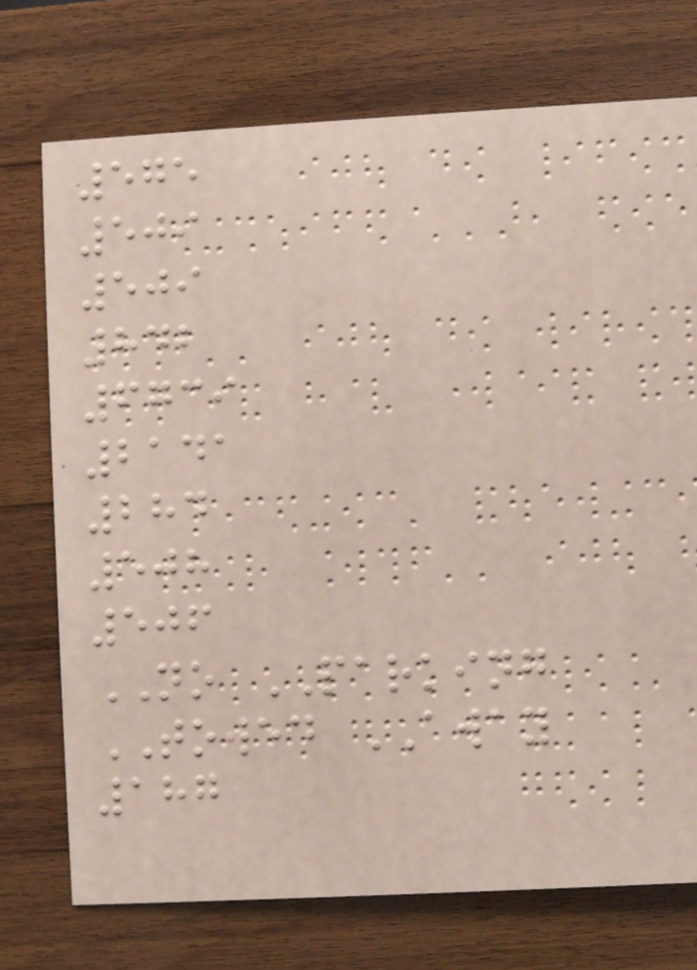575
509
509
842
6739
2141
284
508
506
NO PARKING
TOWED AWAY
187
